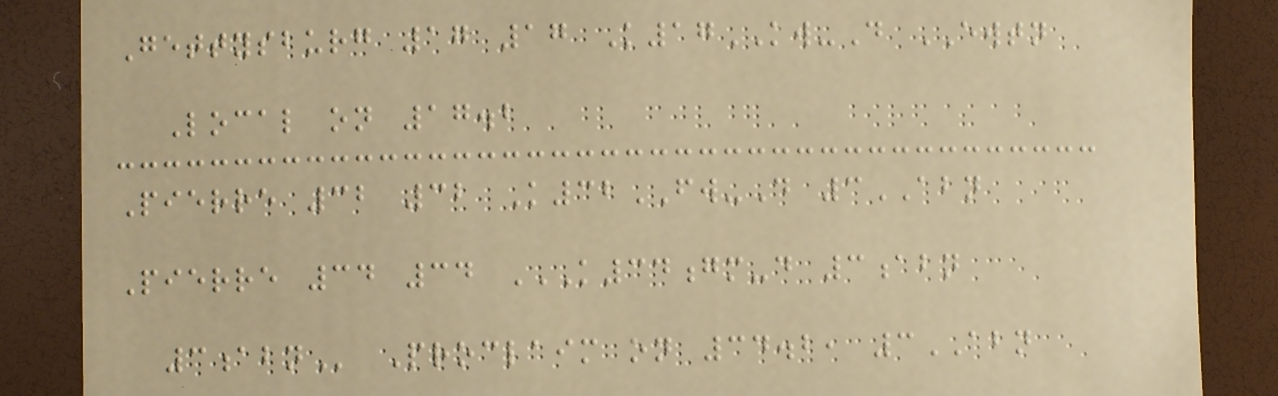Gettysburg 17 17 K17KW-D EWTN
Local on 17.2
Pierre 32 32 K32FW-D 3ABN
Pierre 34 34 K34GM-D 3ABN
3ABN Proclaim on 34.2, 3ABN
